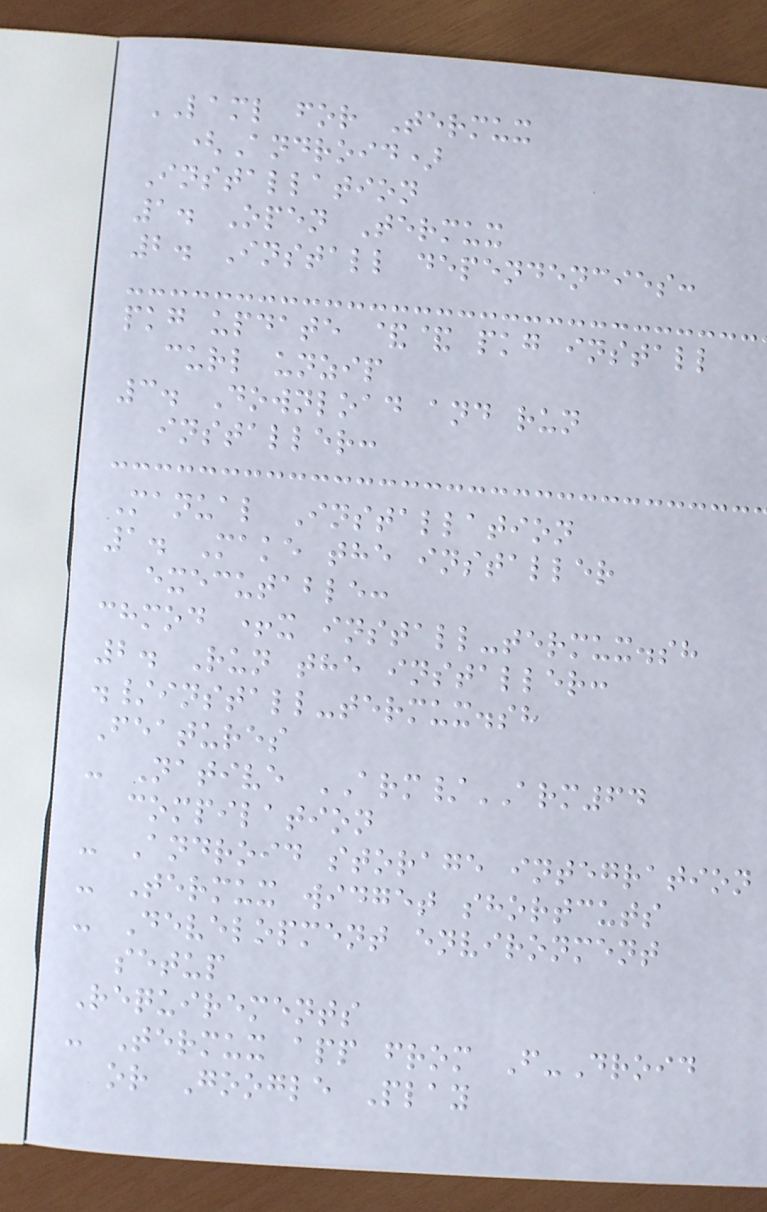LAML for Termux
(Android)
Installation
1. Open Termux
2. Install dependencies:
pkg update && pkg install
curl unzip
3. Download and run
installer:
Manual Installation
1. Make the installer
executable:
chmod +x install-termux.sh
2. Run the installer:
./install-termux.sh
Features
- Native ARM/ARM64
compilation
- Android storage integration
- Termux widget shortcuts
- Development environment
setup
Requirements
- Termux app from F-Droid
or Google Play
